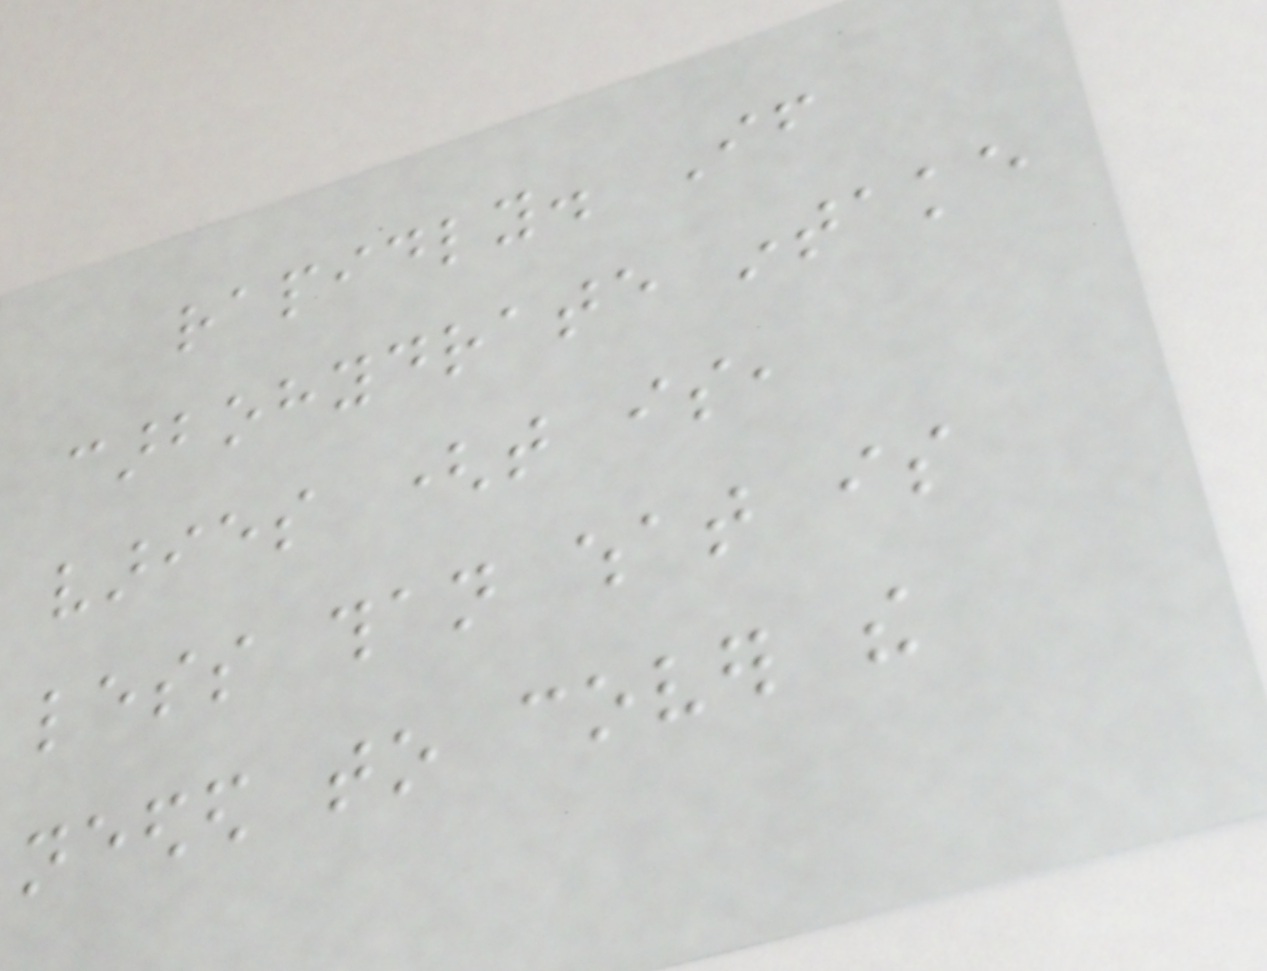rapidly. If
carbohydrate intake
varies (that is,
less than what is
needed to cover the
